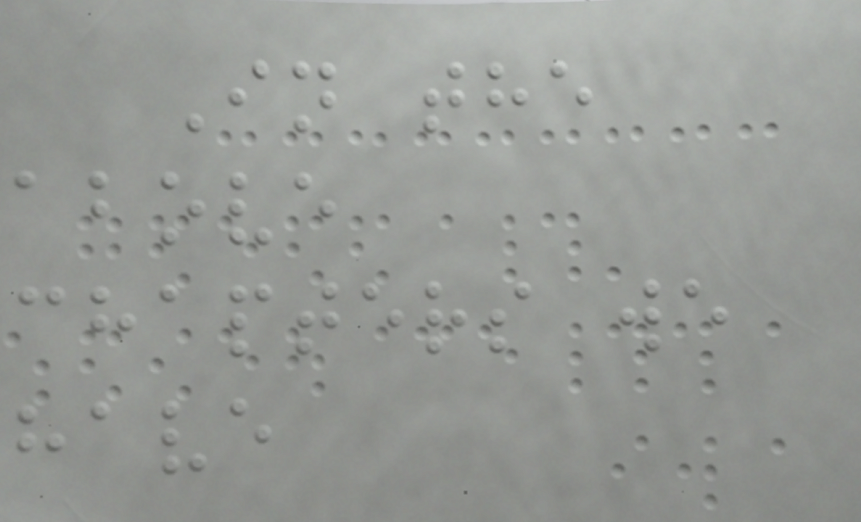In the
above
chapters we
have
